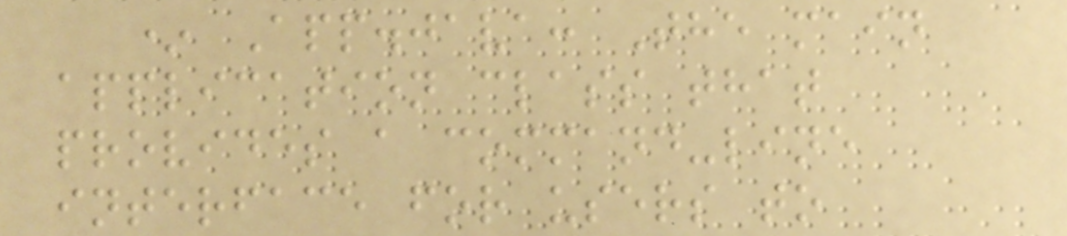* App.java: The main
application class that
provides a command-line
interface for users to
